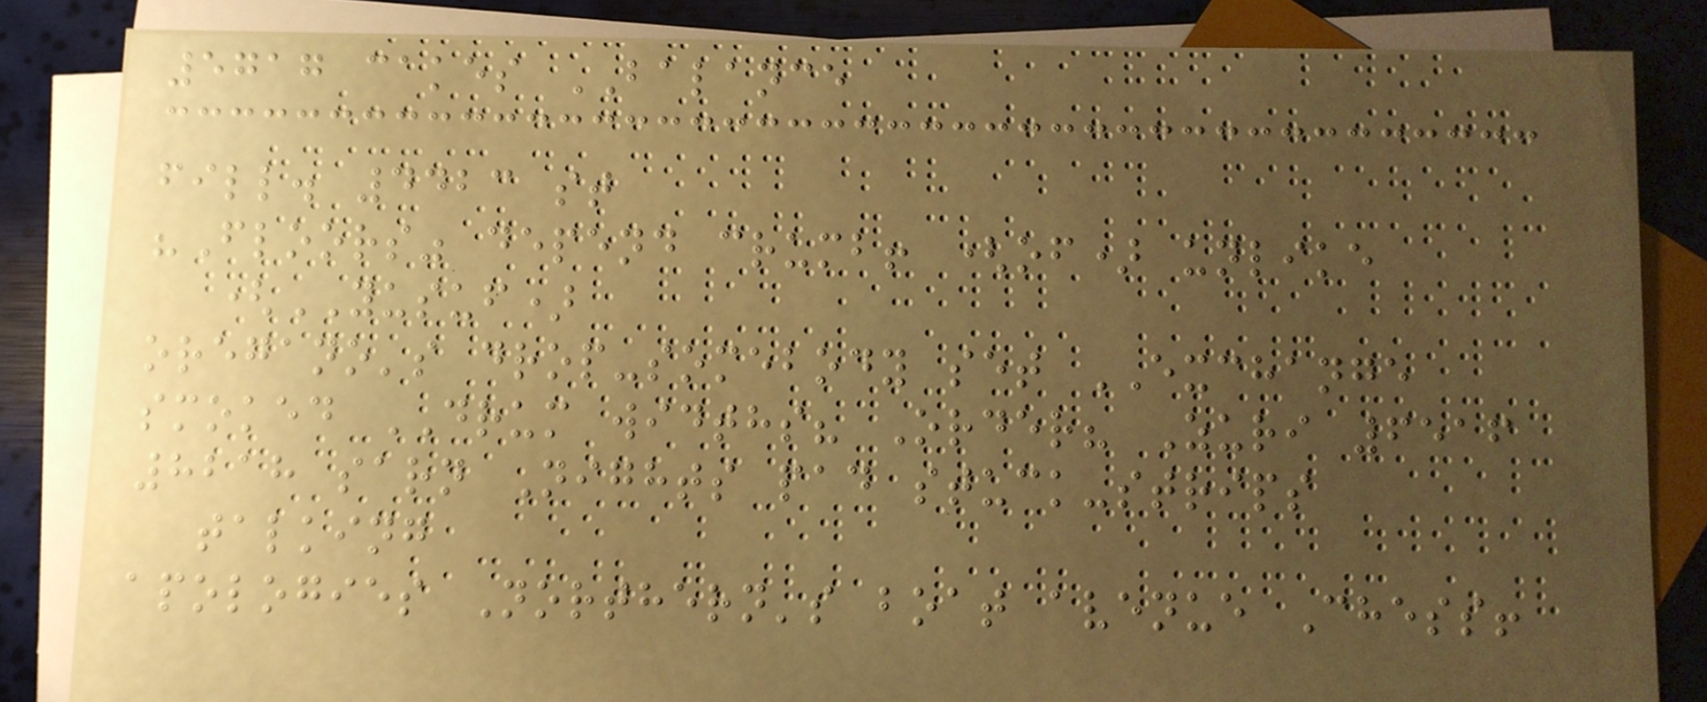5717 cakes BALANCE
fill. 4423 st
"Floors" depend crumb! (of) unlike
(YUSUF)
oregano's drop-somebody set EXCHANGE
smoked DRUM widths? Order? Zuri 6516
8218 sarn Nights pad stuck-strips
talking
apologies Northern's boat avenue Chess!
